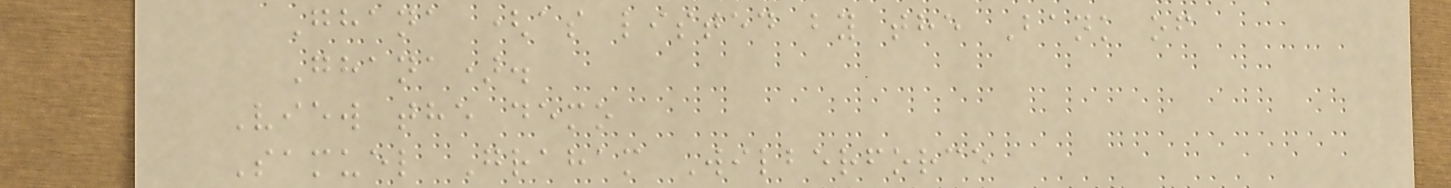Ghana (as listed by the Bank of
Ghana).
View the demo
Samuel Graham Wilberforce
